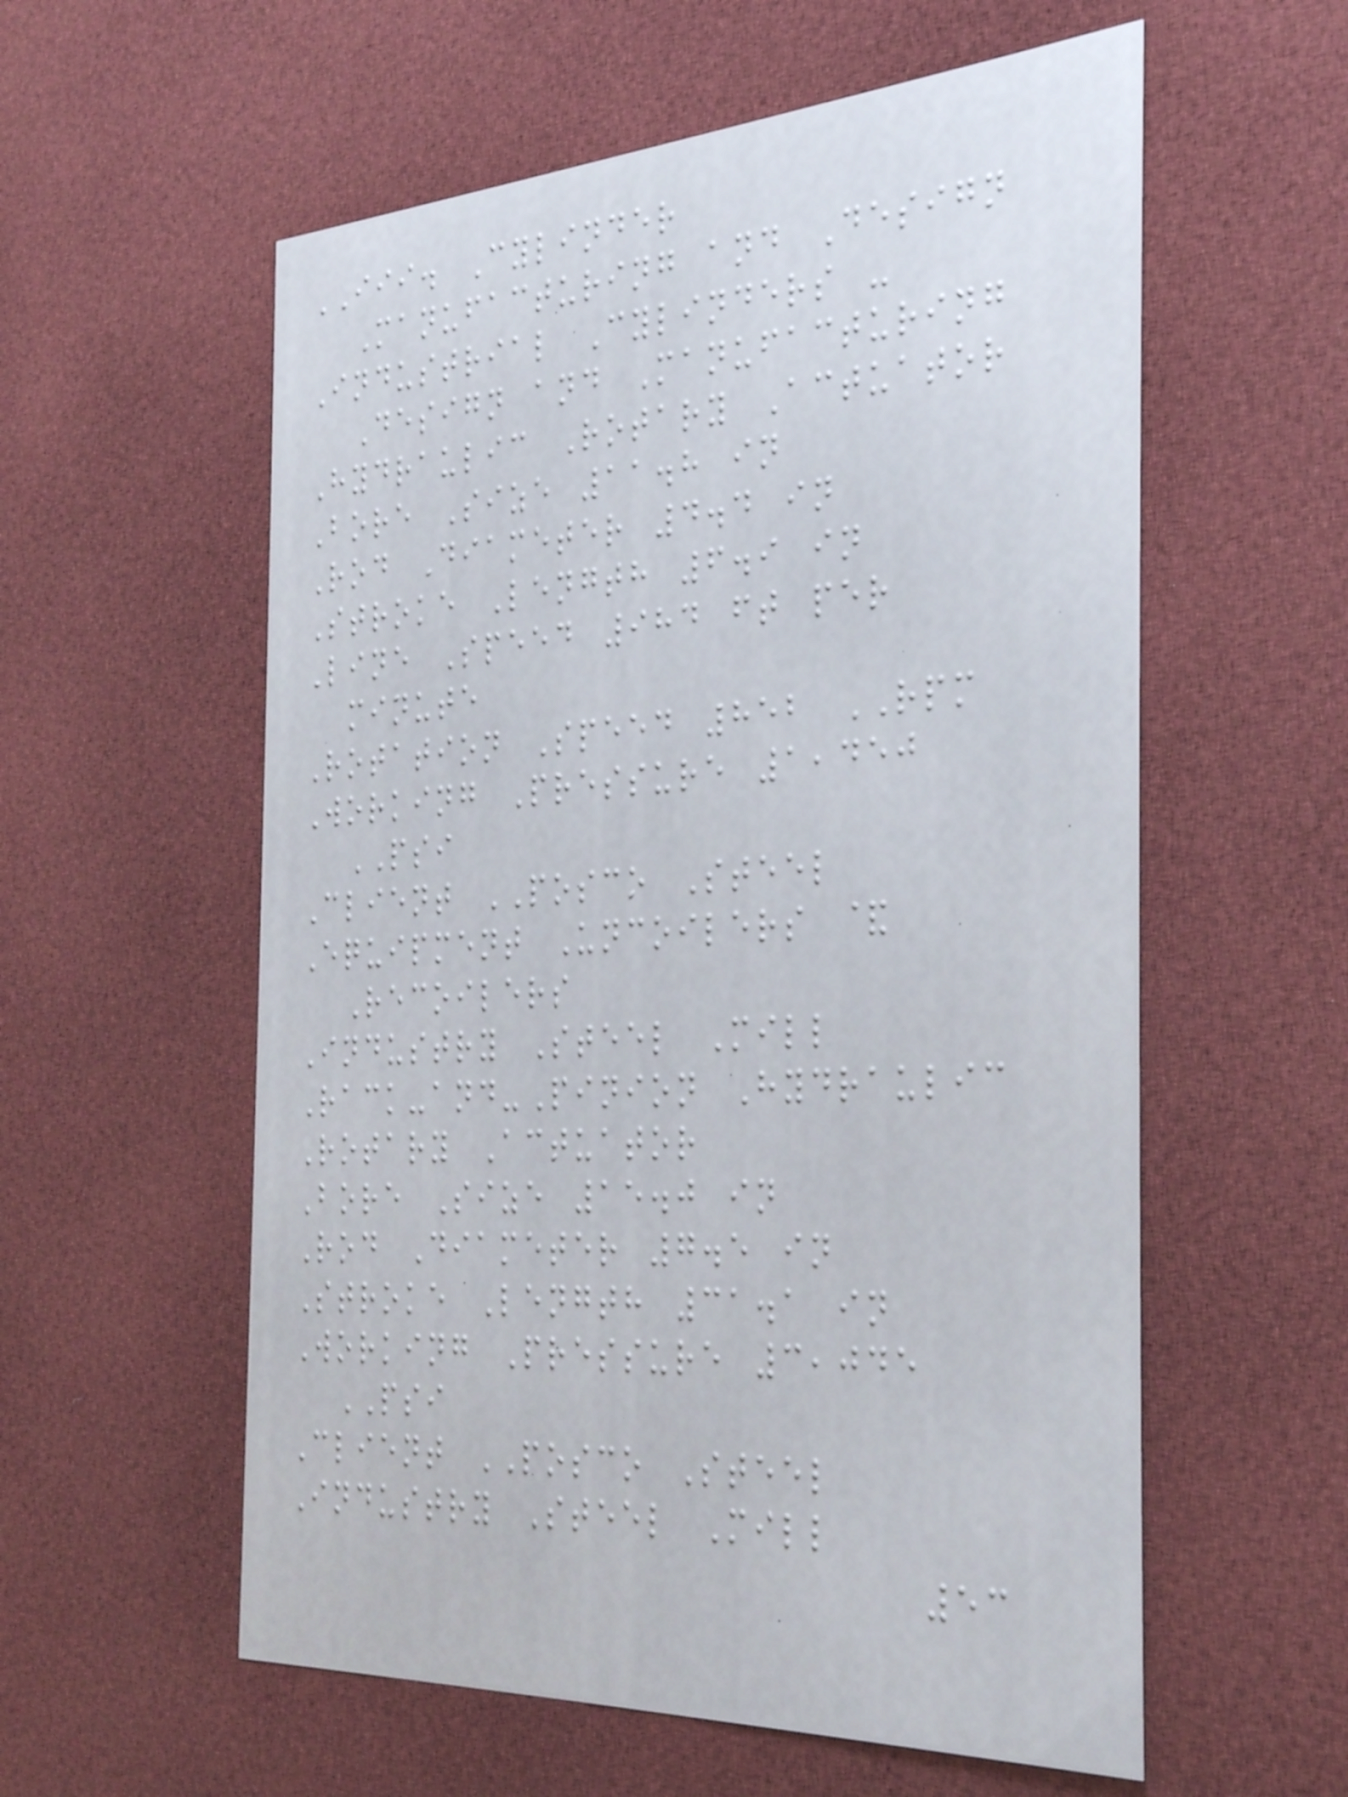III. Cylinder
Manufacturing and Design
Industrial Cylinders -
Design and Manufacturing
Hydraulic Rotary Actuator
Bore Size 11.8 in
Rod Diameter 4.4 in
Stroke Length 6.9 in
Line Speed 984 ft per
minute
Rotation Speed 852 RPM
Working Pressure 1,450
PSI
Client POSCO Steel
Equipment Uncoilers &
Recoilers
Industry Steel Mill
Rack-and-Pinion Hydraulic
Rotary Actuator
Bore Size 15.0 in
Rod Diameter 7.5 in
Stroke Length 31.1 in
Working Pressure 3,045
PSI
Client POSCO Steel
Industry Steel Mill
53
